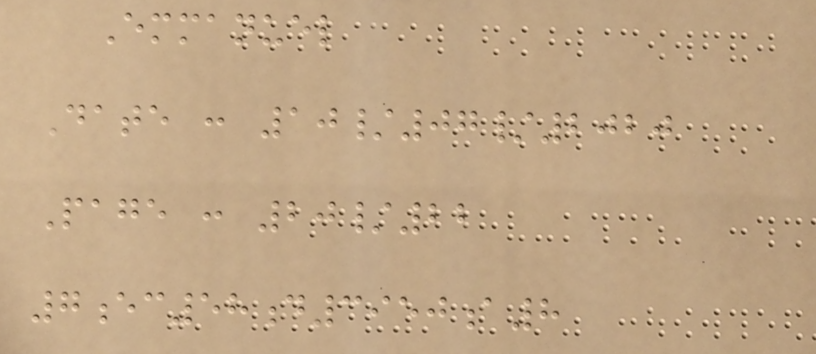Emmanuel
Date : 10/07/2020
Page : 20/22
7ec58d3950a8
